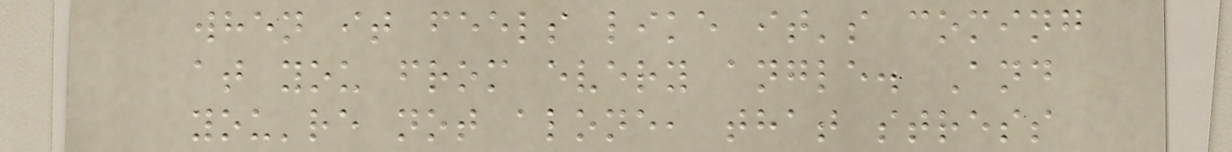when it feels like it's coming
at you from every angle. And
you're not alone, that stress
